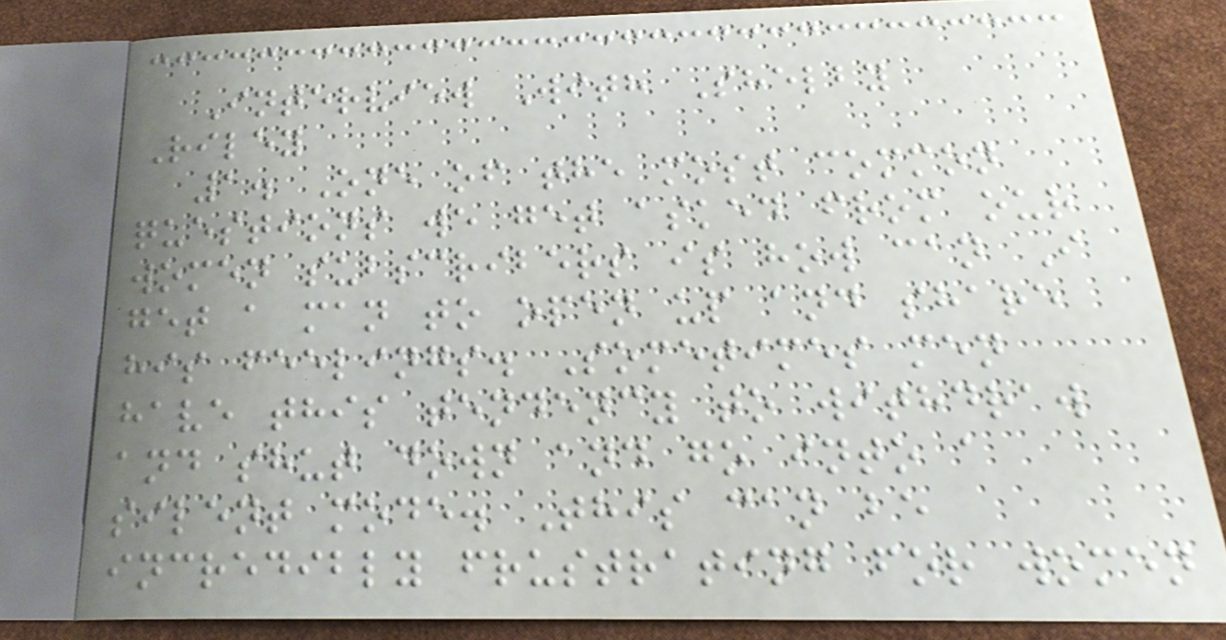Interview With Shelby
Riley
1. One of the most common
questions we get asked from our
women subscribers is how can I
get a man to open up and share
his feelings. Sometimes men
have this tendency to withdraw
and shut down and go into a
silent mode. This can be
incredibly frustrating for women
